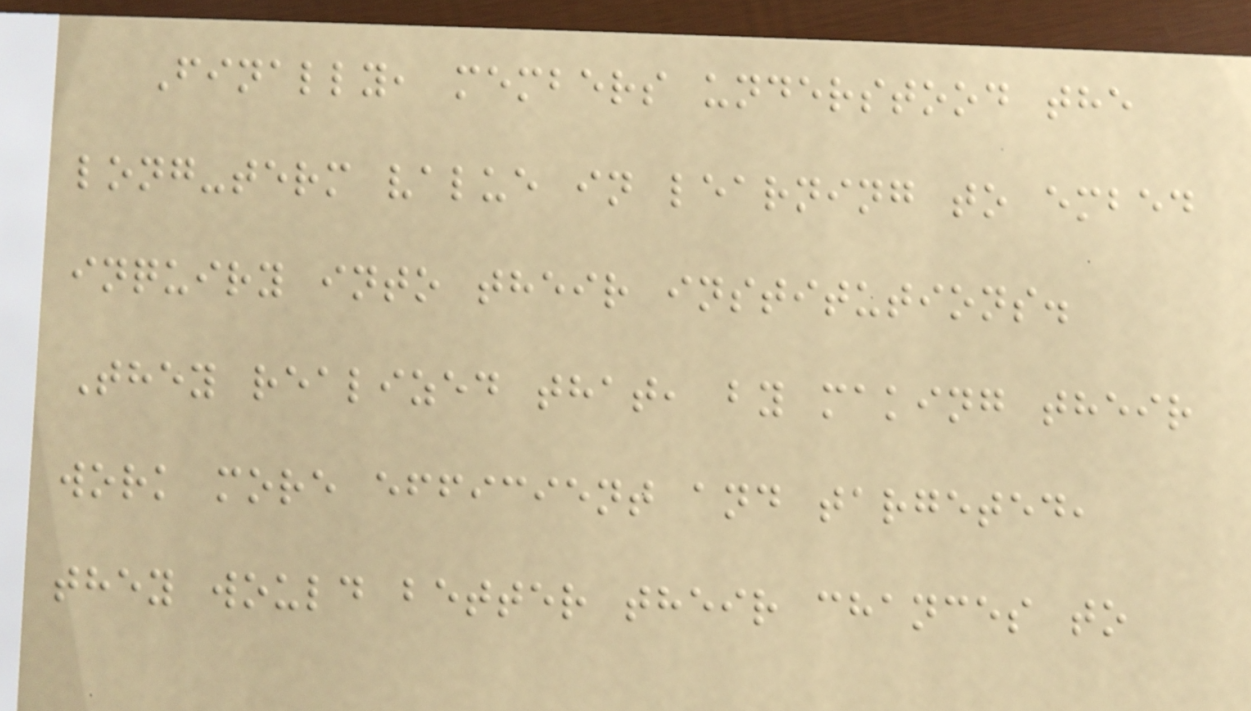Finally, members understood the
long-term value in learning to embed
inquiry into their institutions.
They realized that, by making their
work more efficient and targeted,
they would better their chances to
